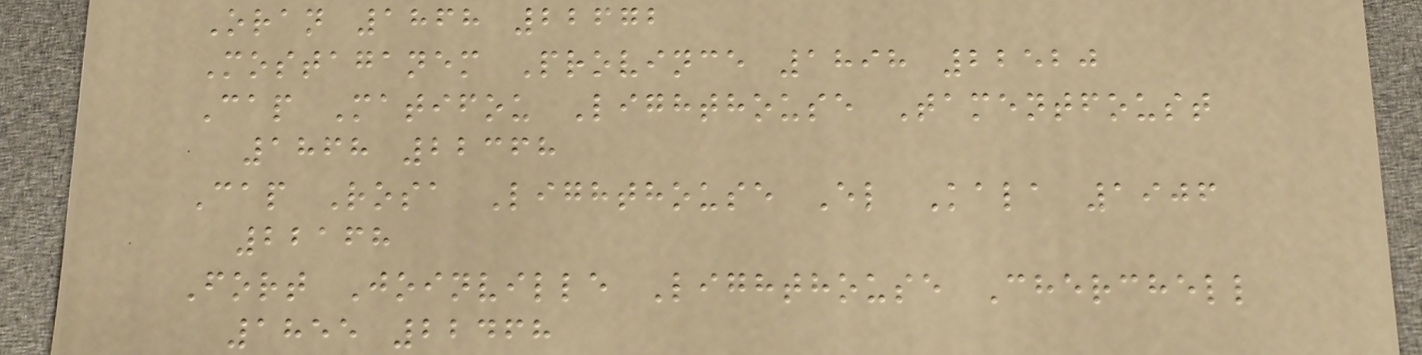Oran 1868 22672
Mostaganem Province 1898 22520
Cap Matifou Lighthouse Tamentfoust
1868 22368
Cap Rosa Lighthouse El Kala 1906
22168
Fort Joinville Lighthouse Cherchell
1855 22468
